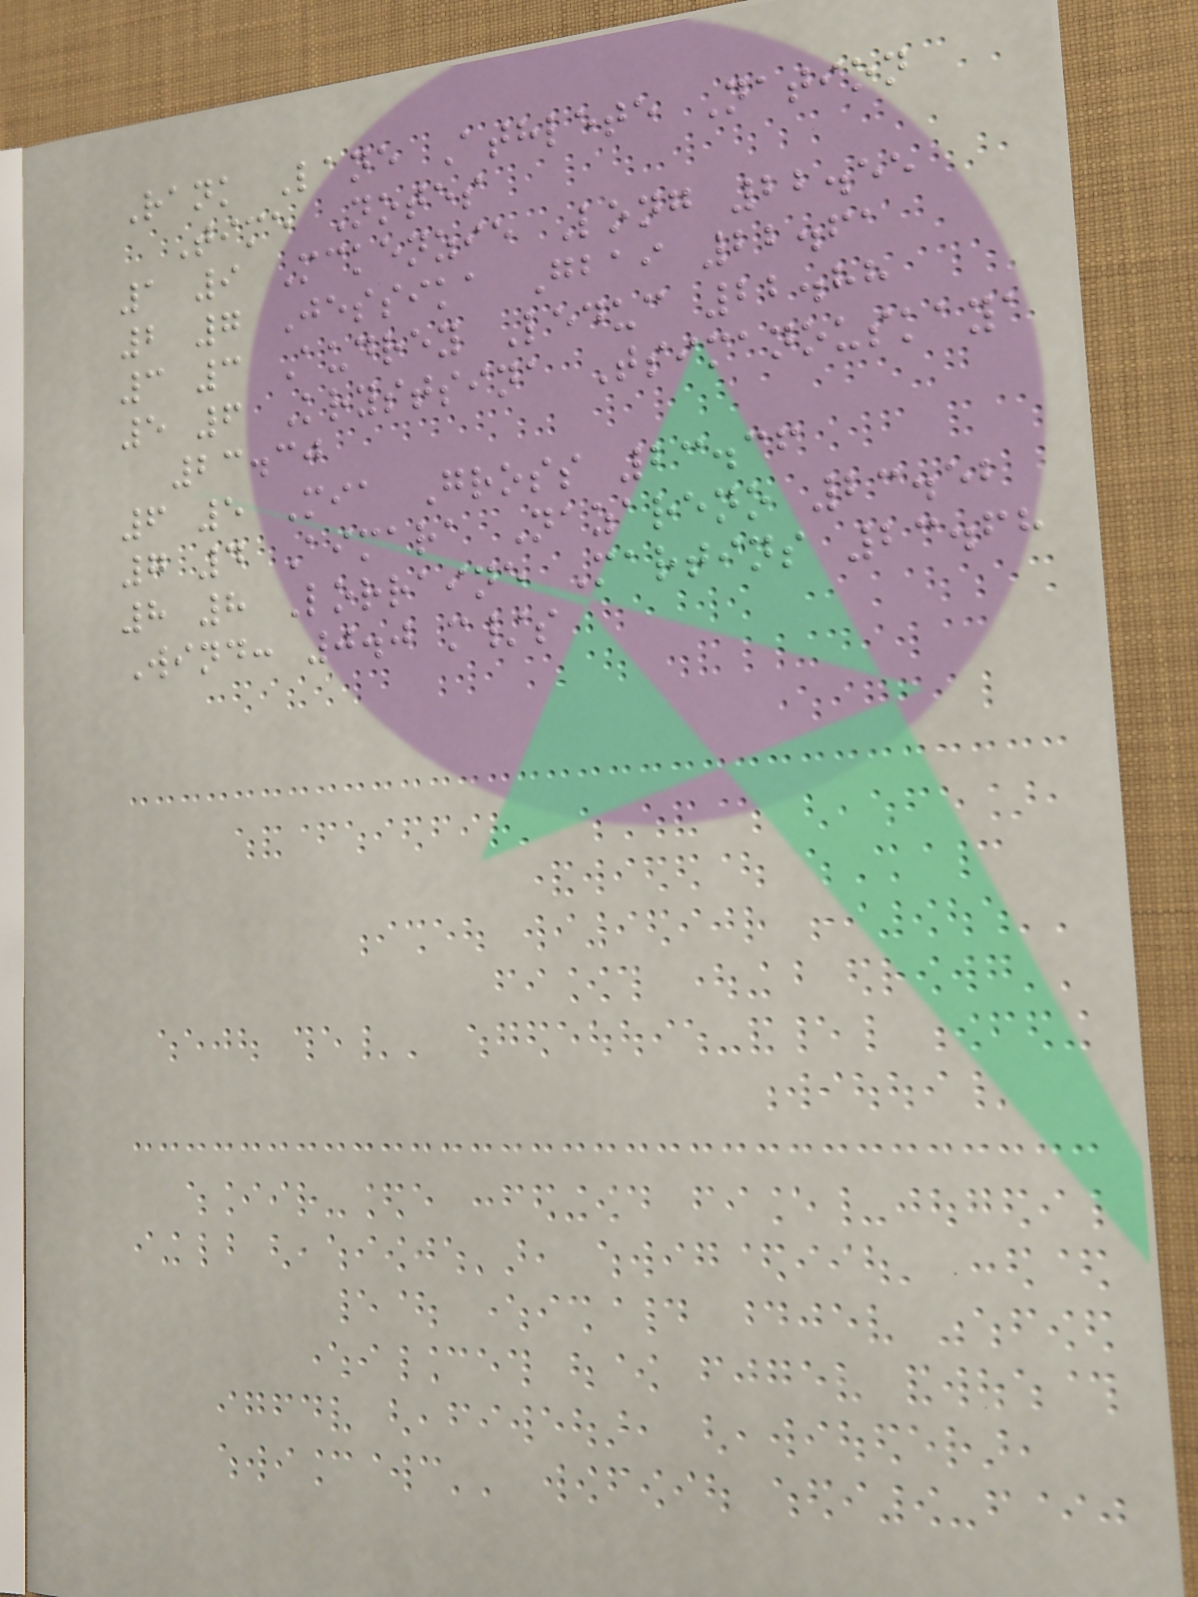Rank Lane Athlete Nation
Time Notes
1 9 Mckenzie Long 22.55
2 7 Jessika Gbai 22.61
3 3 Audrey Leduc 22.88
5 6 Krystsina Tsimanouskaya
23.30
6 5 Mia Gross 23.36
7 4 Aimara Nazareno 23.52
8 8 Lorraine Martins 23.68
Wind: 0.0 m/s
